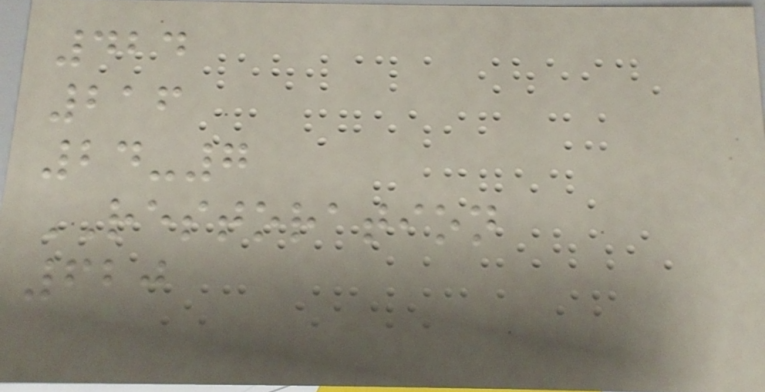424
216
24-7
RESTORATION
620
